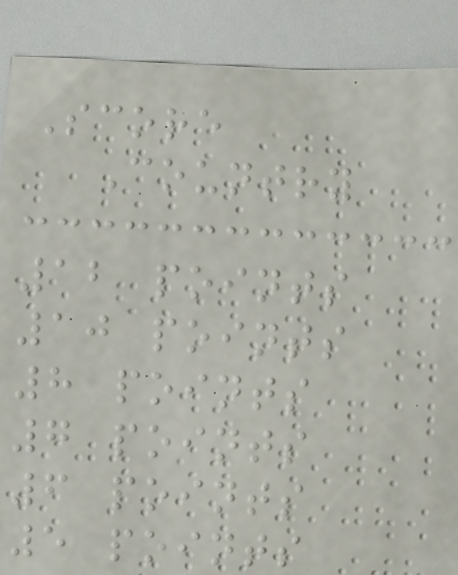Score
Country
12 points
10 points
8 points
7 points
6 points
5 points
